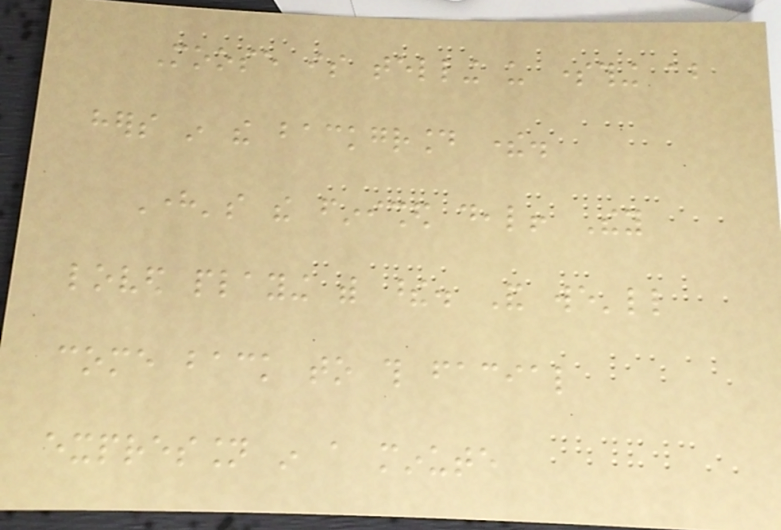Moose is telling us something about
hers in the background there.
Here's the finished deal! They
loved playing with these. And we'll
come back to this facial
expression in a minute
